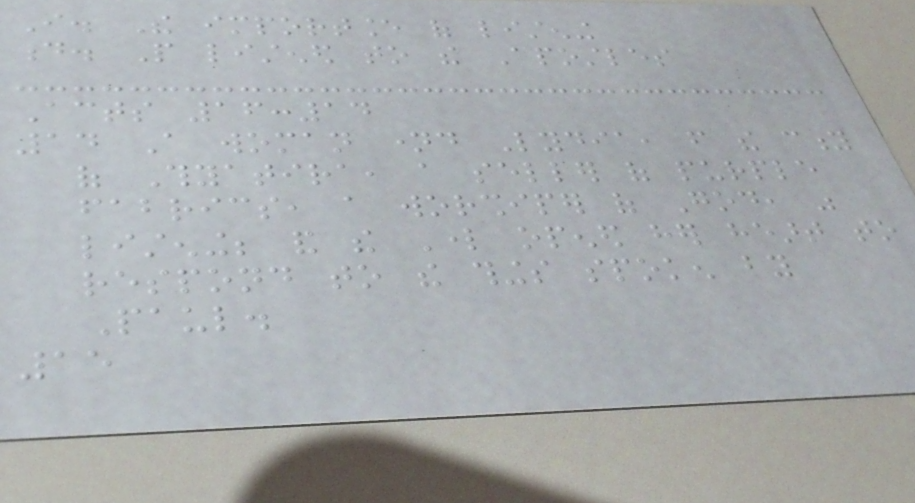I. The importance of listening
d. People listened to the Apostles
Acts 16:14
14 A woman named Lydia, from the city
of Thyatira, a seller of purple
fabrics, a worshiper of God, was
listening; and the Lord opened her heart to
respond to the things spoken by
Paul.
15
